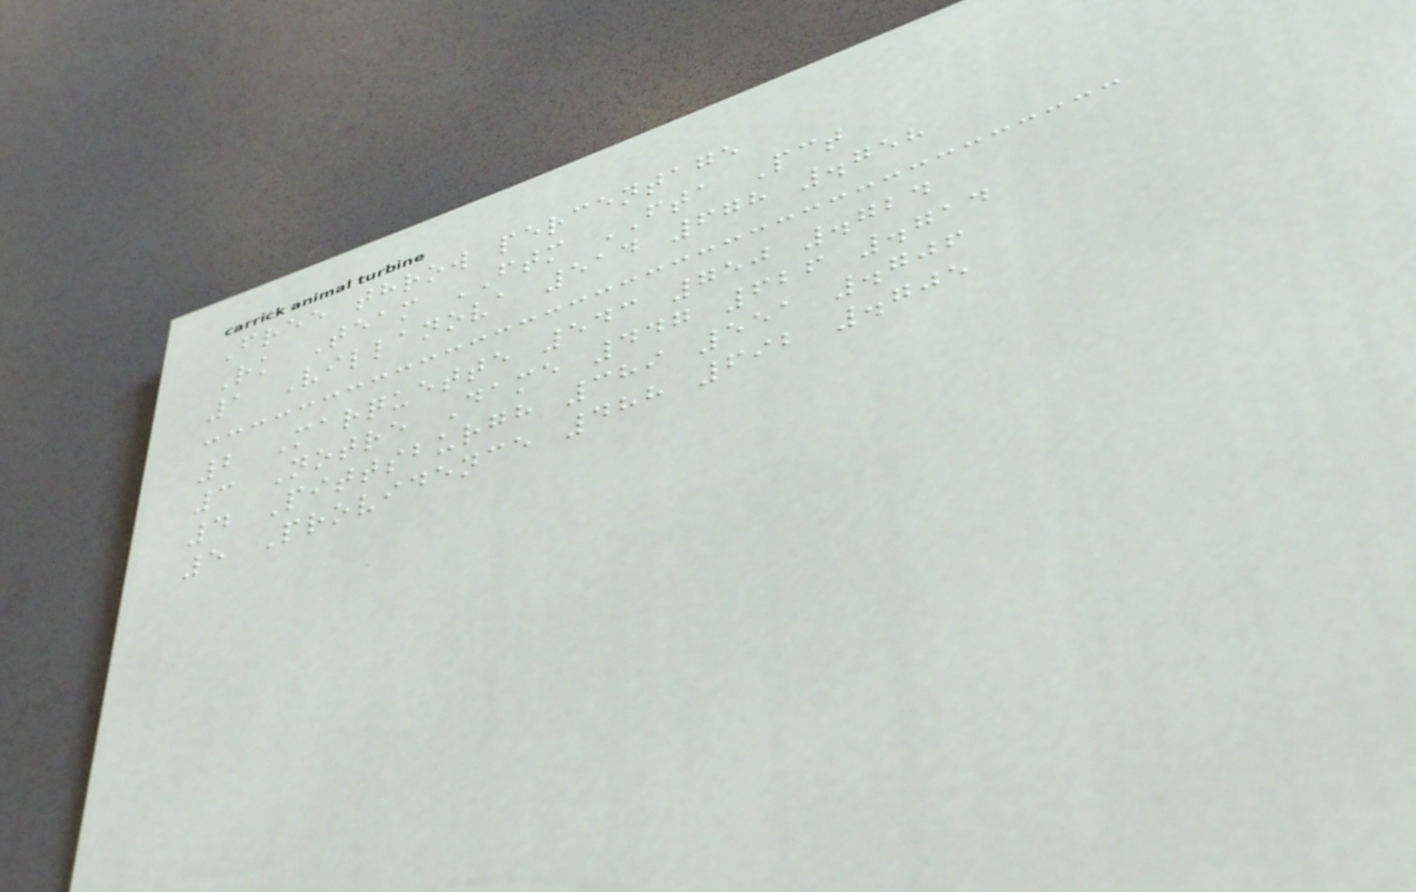Free throw percentage
Rk Team FTM FTA Pct
1 Villanova 514 678 .758
2 Marquette 543 750 .724
3 Notre Dame 447 626 .714
4 Pittsburgh 389 551 .706
5 Providence 488 692 .705
